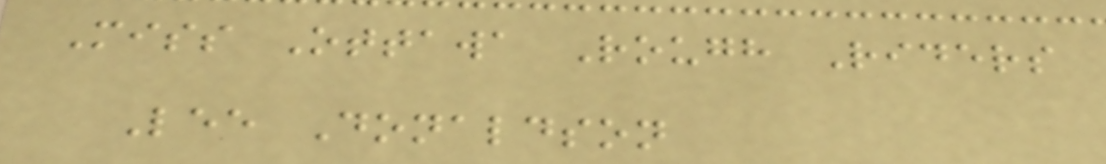Miss Ottawa Rough Riders
Lee Donaldson
